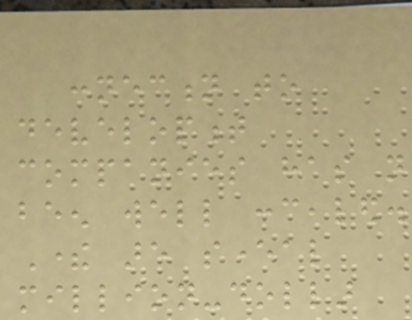connection to
development
companies has not
been well concealed.
There are several
million-dollar
